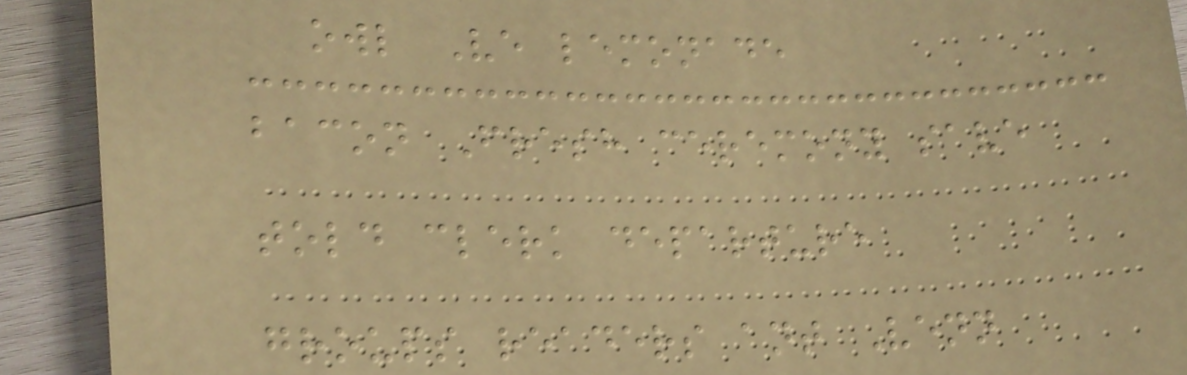owl Ve lemonade
bacon Fresh ceremony save
told clerk departure
groups readers ant Venn
